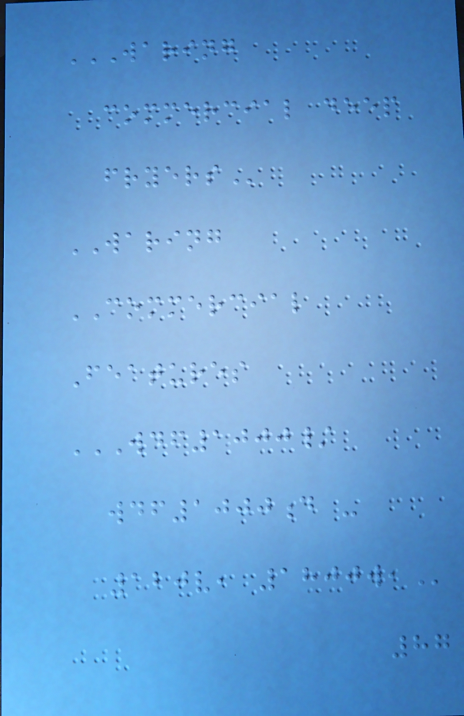WARING
COMMERCIAL DEEP
FRYERS
WARING
COMMERCIAL
Features
WDF1000/
WDF1000D -
120V, 1800W,
87
